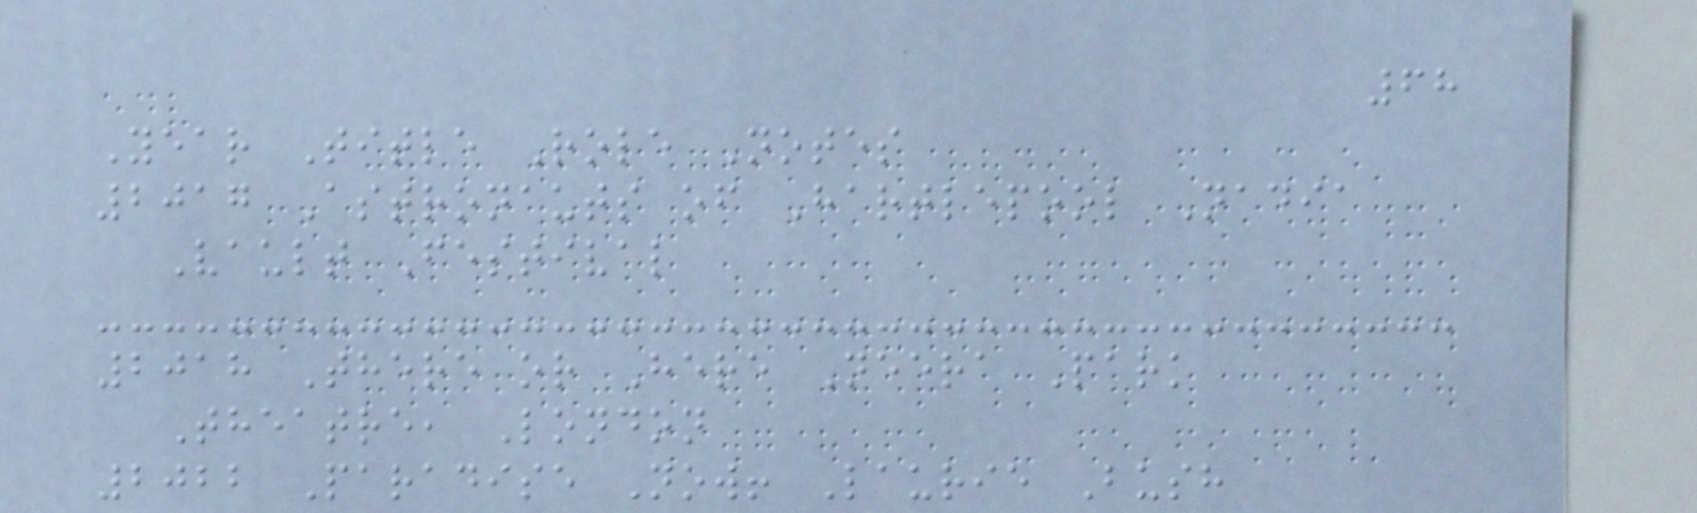68
Year Title Role Notes
2017 Astronauts of Hartlepool Nadia
Vault Festival
2018 There or Here Neera Park
Theatre, London
2022 Paradise Now! Laurie Bush
